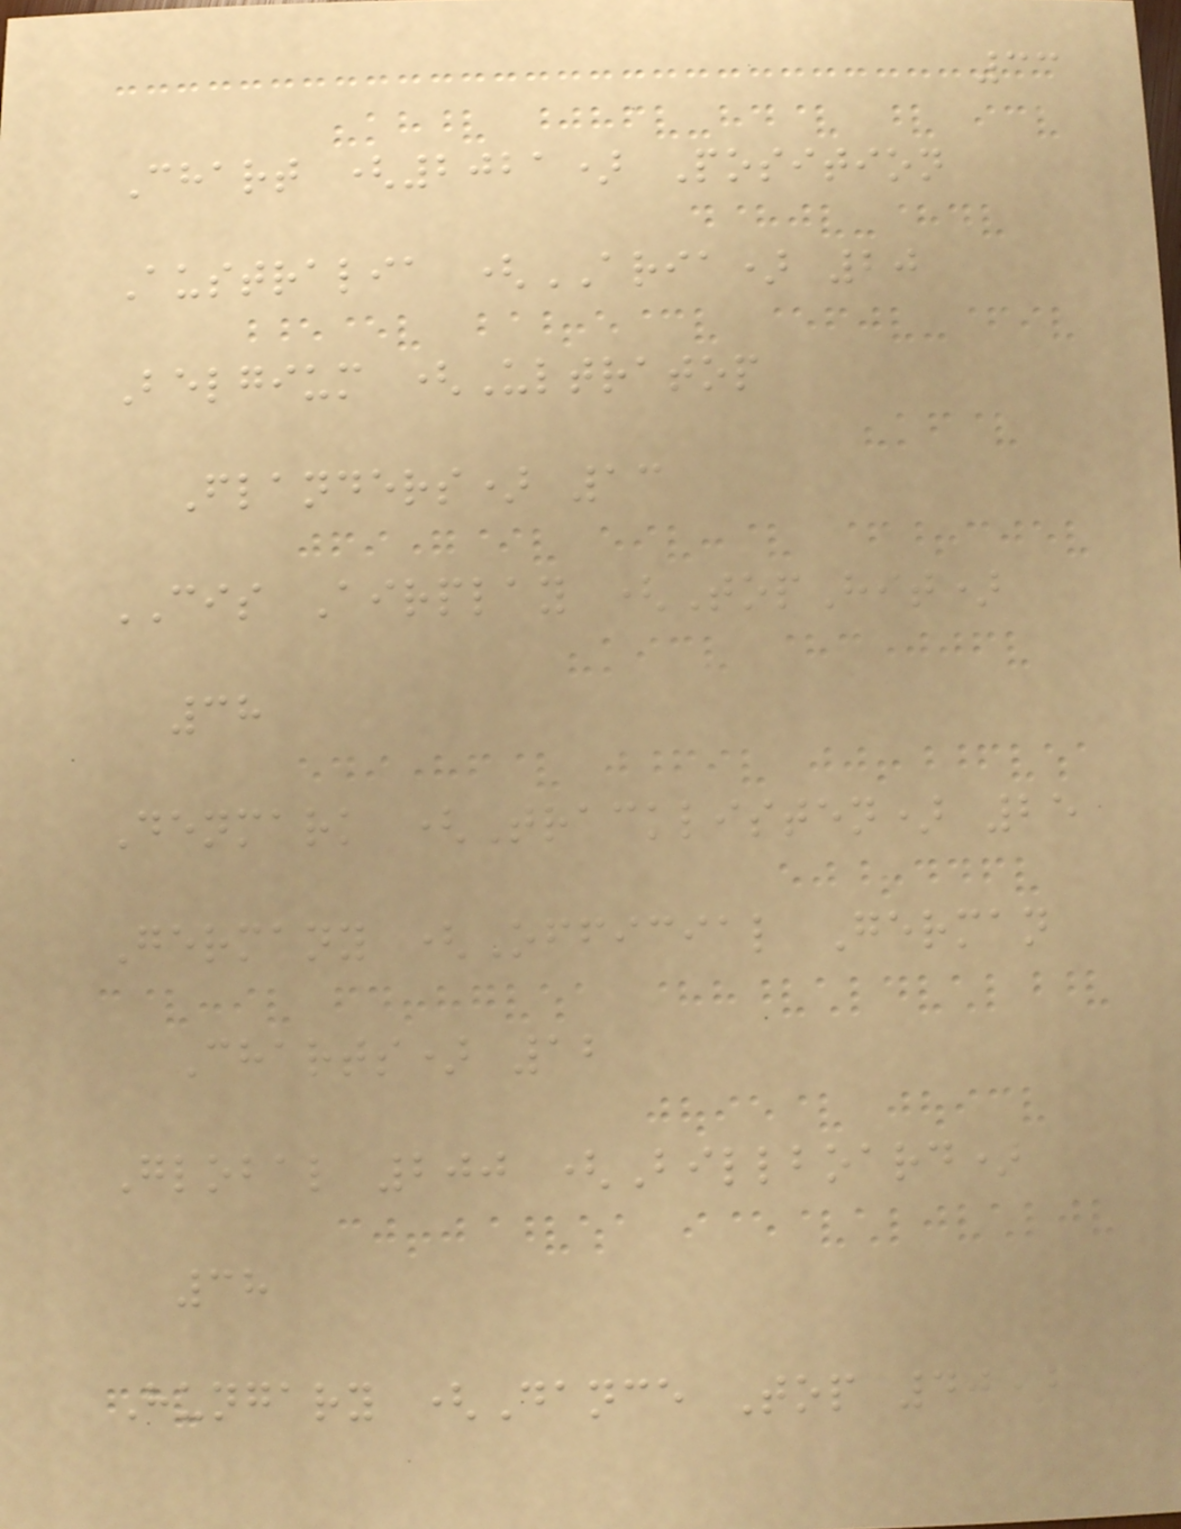33
Chart (2021) Position
Australia (ARIA) 20
Belgium (Ultratop
Flanders) 13
CIS Airplay (TopHit)
38
Denmark (Tracklisten) 25
Germany (Official German
Charts) 12
Global 200 (Billboard)
38
Hungary (Dance Top 40)
